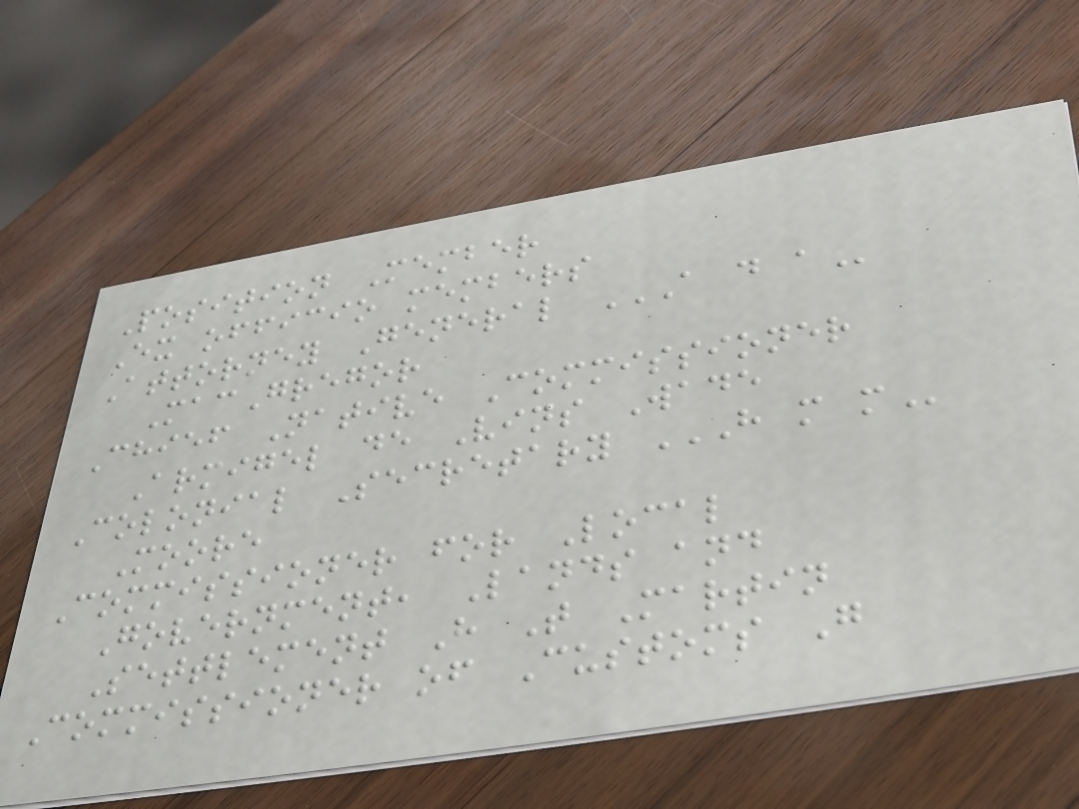Position Member
Ex officio members
Attorney General A D A
MacGregor
Chief Native Commissioner
Armigel de Vins Wade
Colonial Secretary H M M
Moore
Commissioner for Local
Government, Lands and
Settlement H T Martin
Commissioner of Customs G
